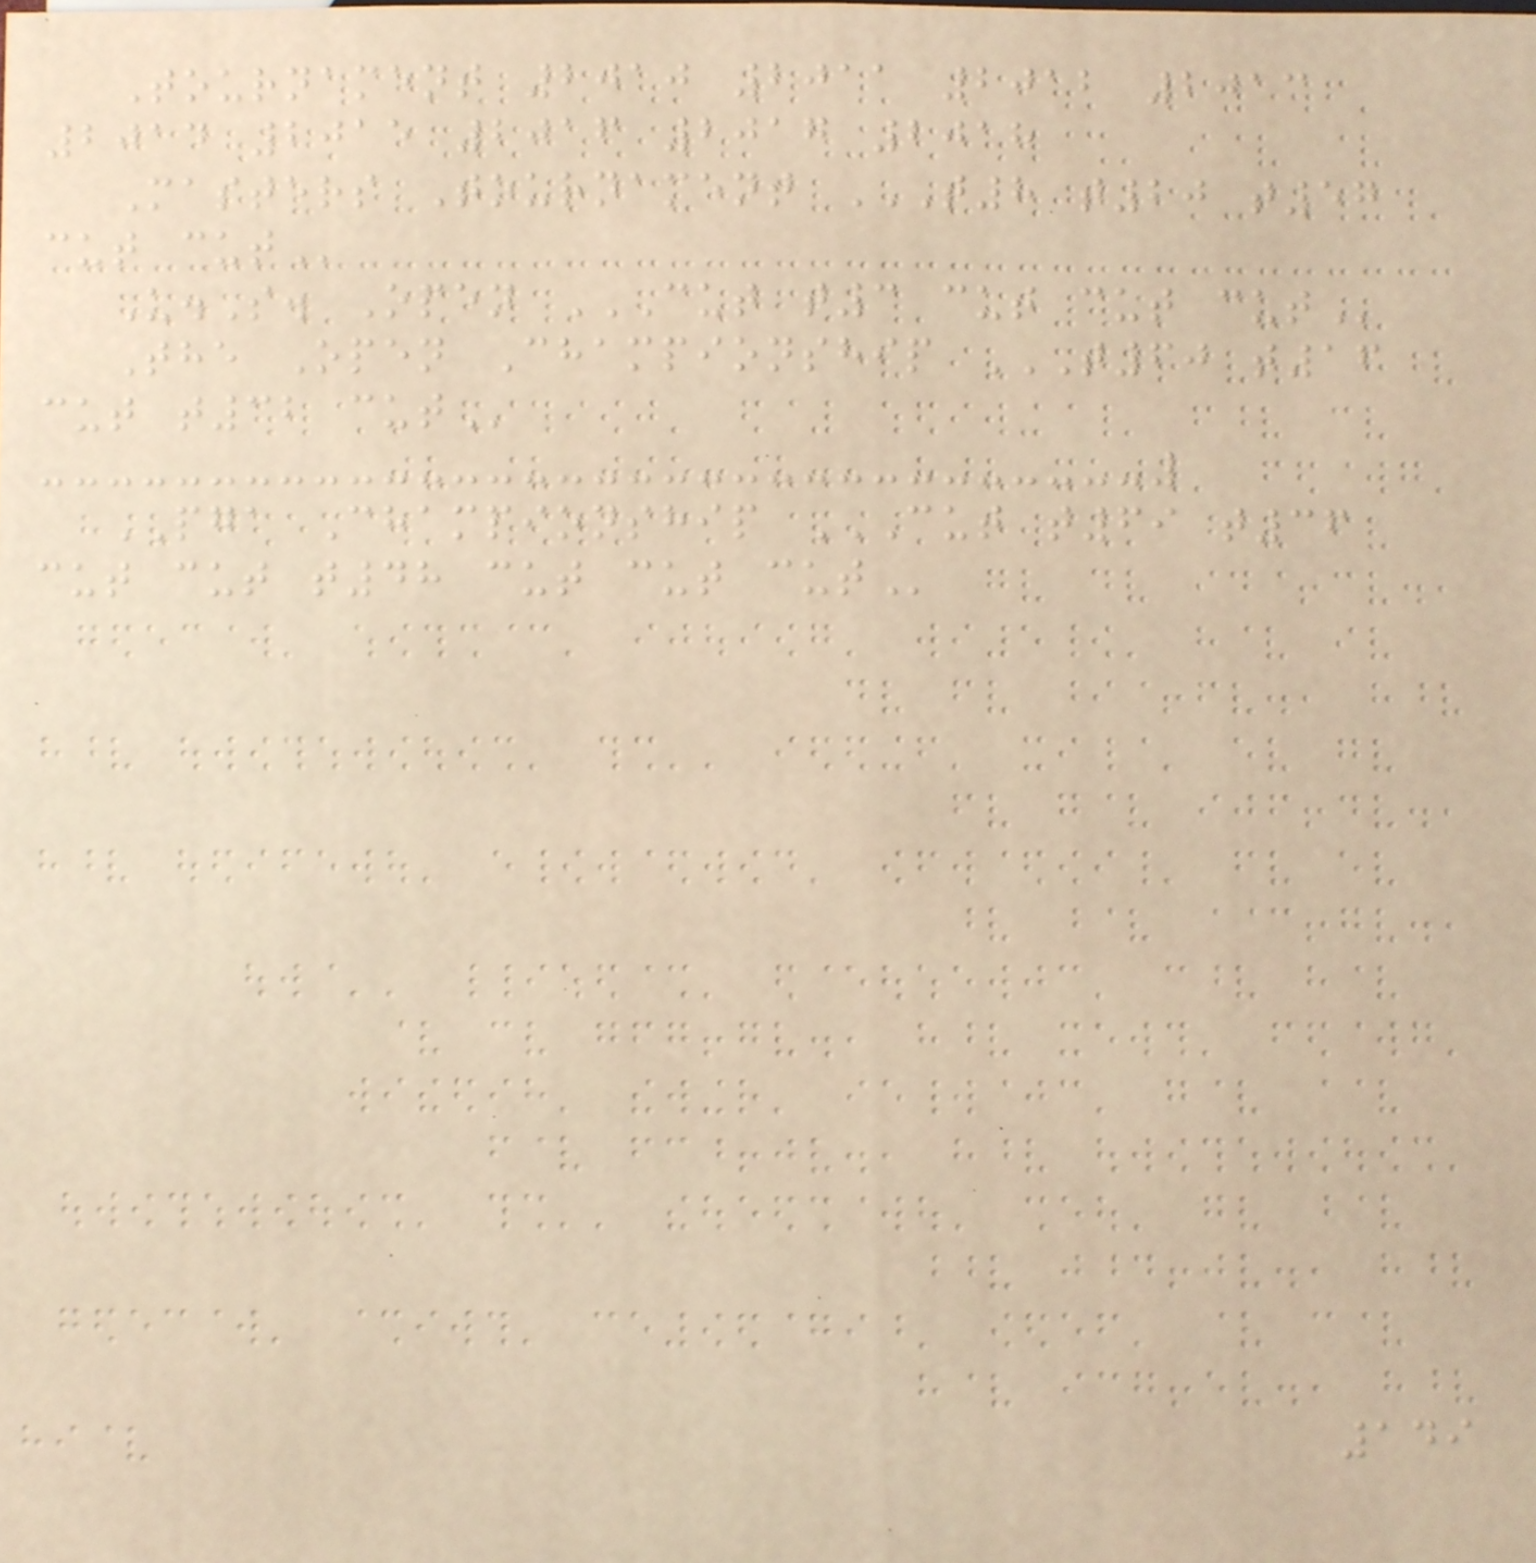Tournament 2010 2011 2012 2013
2014 2015 2016 2017 2018
Masters Tournament T8 T20 T57
CUT CUT
U.S. Open CUT T3 CUT CUT CUT
The Open Championship T60 T16
CUT T32 CUT
PGA Championship CUT T69 T36
CUT CUT T48 CUT CUT CUT
149
